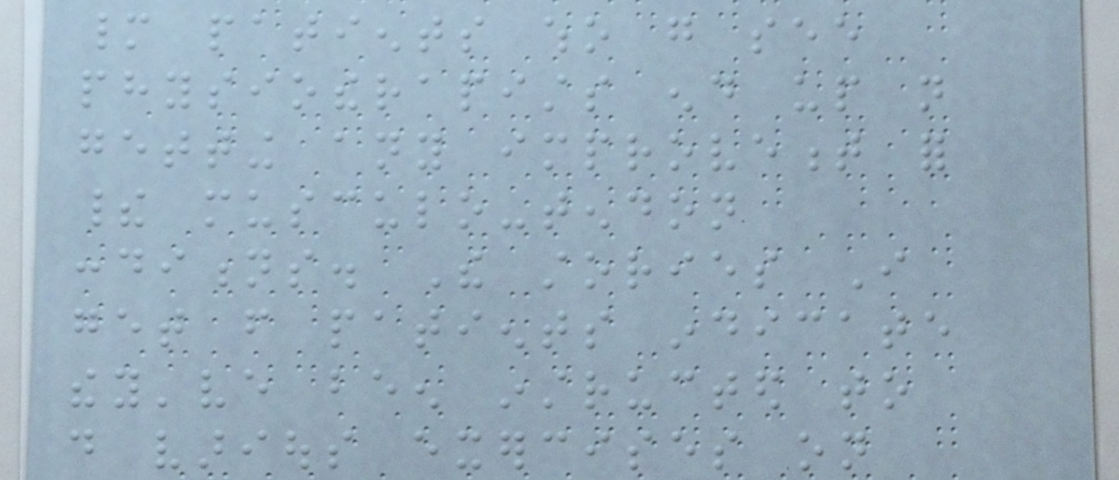many patients who go see
physiotherapists end up not
getting any improvement for
their musculo-tendon
conditions. The stories I
get from patients indicate
they've been instructed to
do various exercises on
